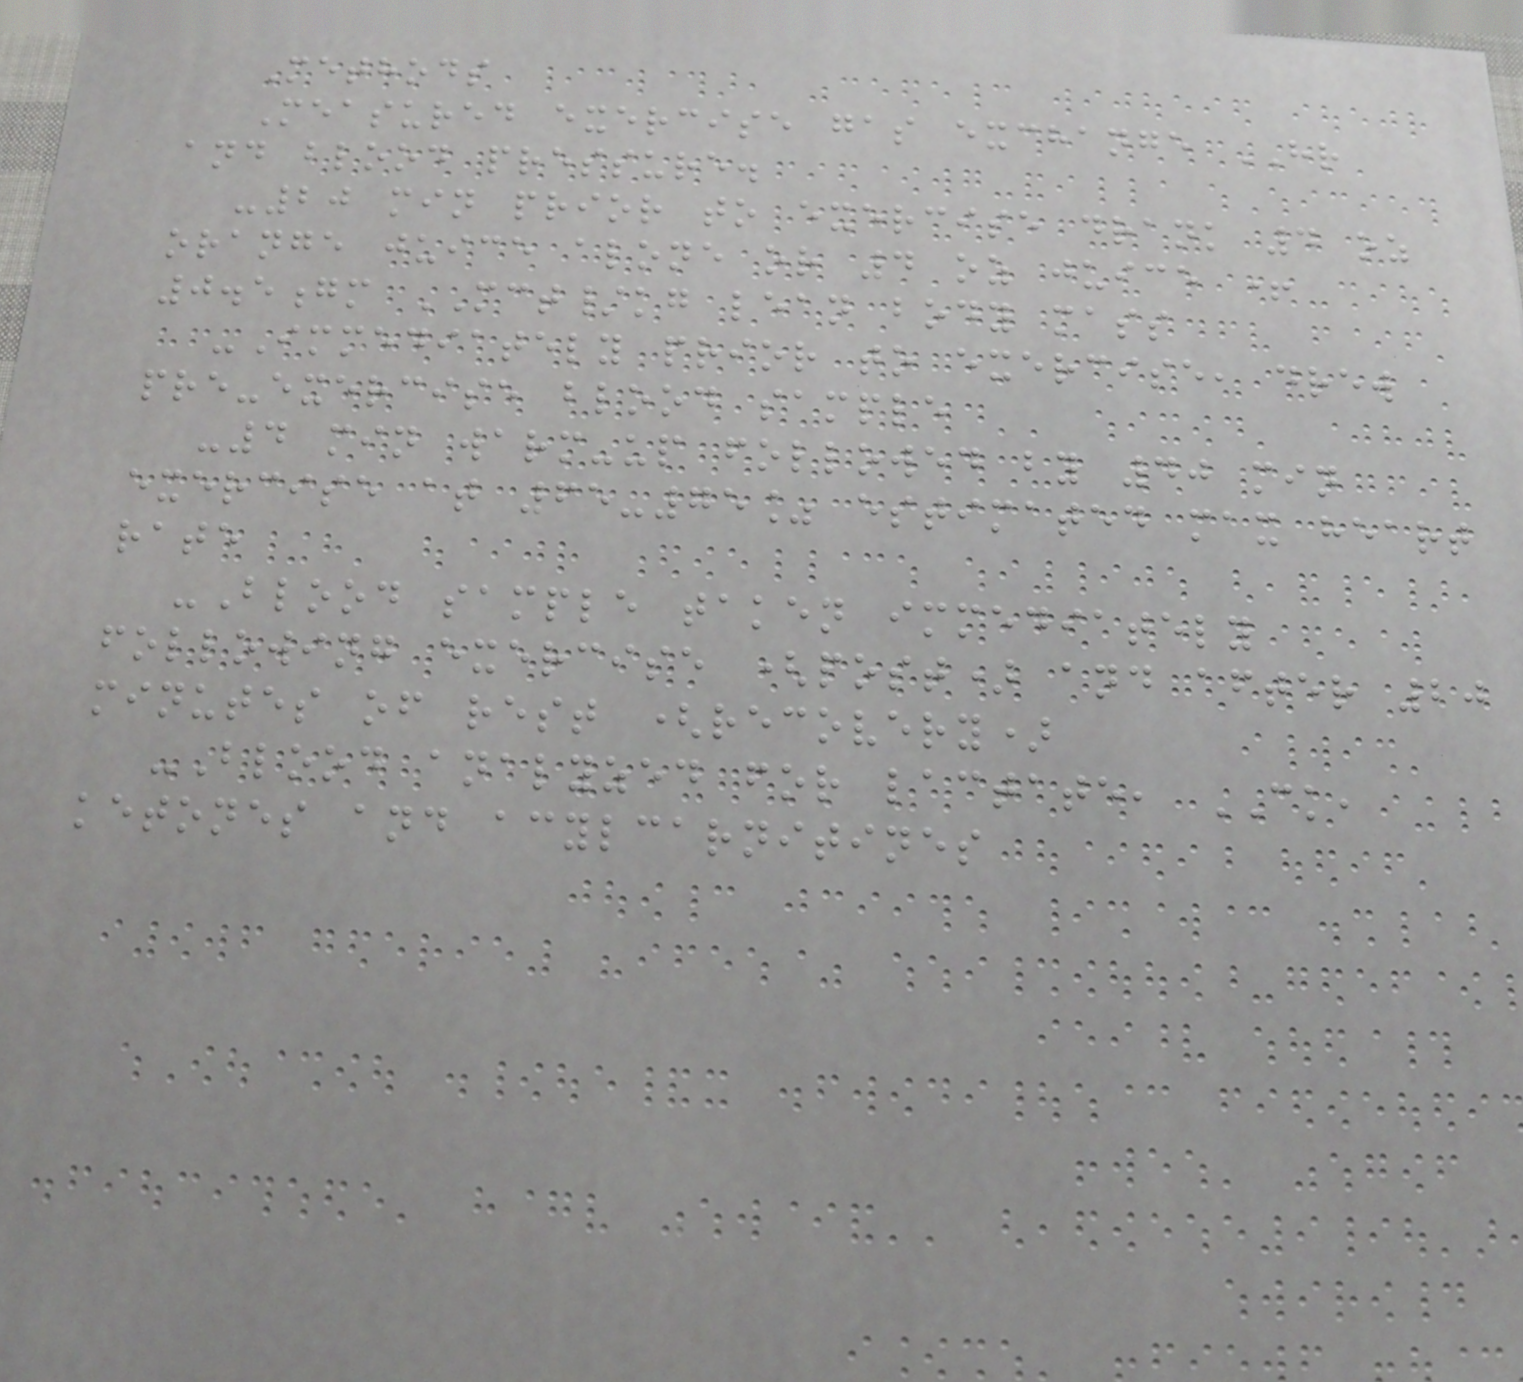Methods
Measured exercise gas exchange HR
and blood pressure.
-20 min prior to exercise drank 4 oz
orange juice alone or 4 oz juice +
0.5gm MCT/kg lean body mass
-Immediately prior to exercise, drew
pre-exercise blood sample
-4 min warm-up followed by 40 min
exercise at 65-75% estimated max heart
rate
-Blood sample taken immediately
following exercise (post) and after 20
minutes of rest (recovery)
-Blood analyzed for lactate, CK,
ketones and acylcarnitines
